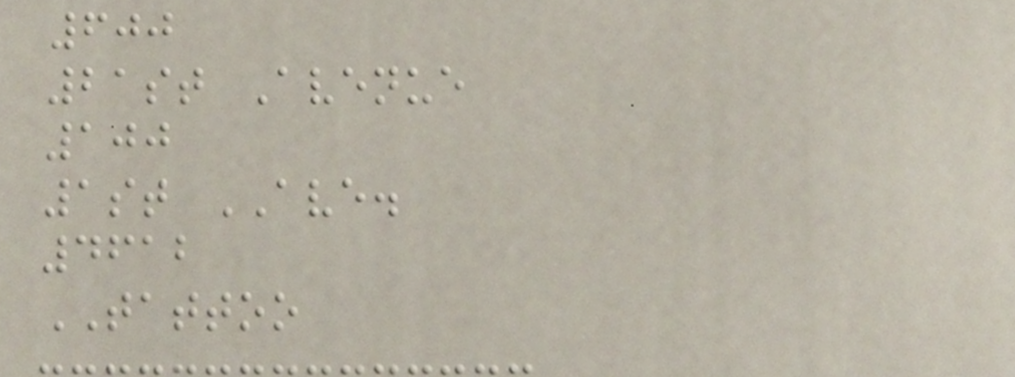600
21st Avenue
100
1st AVE.
4612
TATTOO
